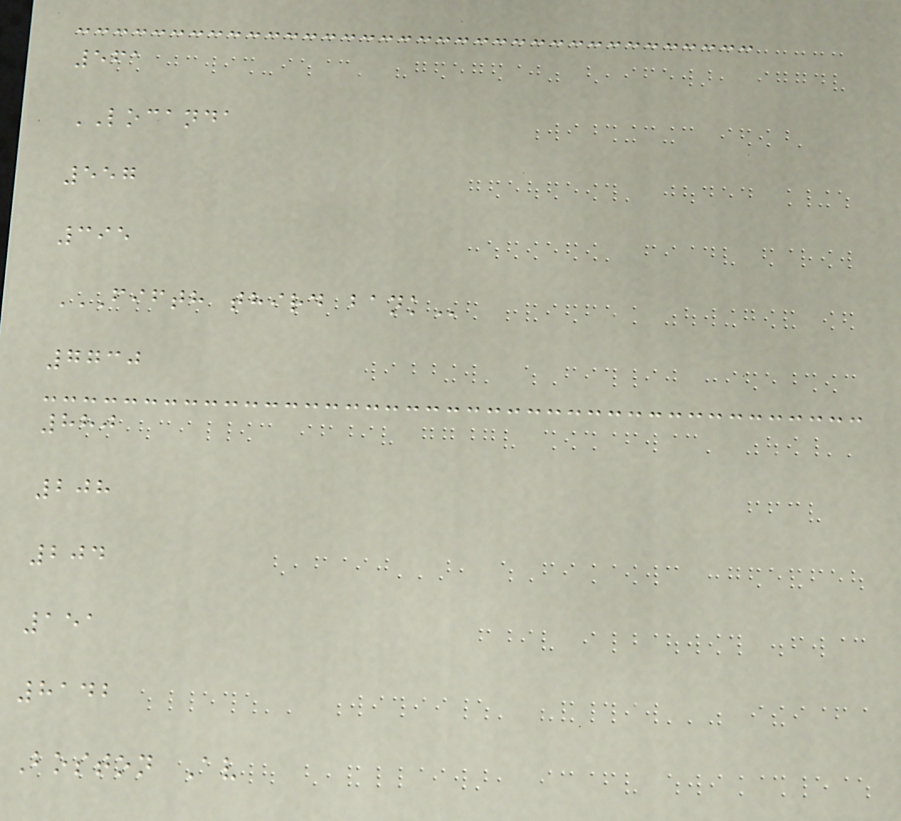561
LOCANDA
557
395
FIFTH THIRD BANK
7730
880
208
204
151
8142
Boston Av
